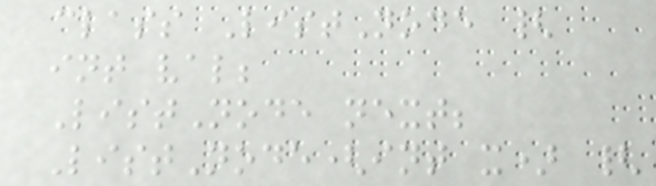class ListNode {
int val;
ListNode next;
ListNode(int x) {
